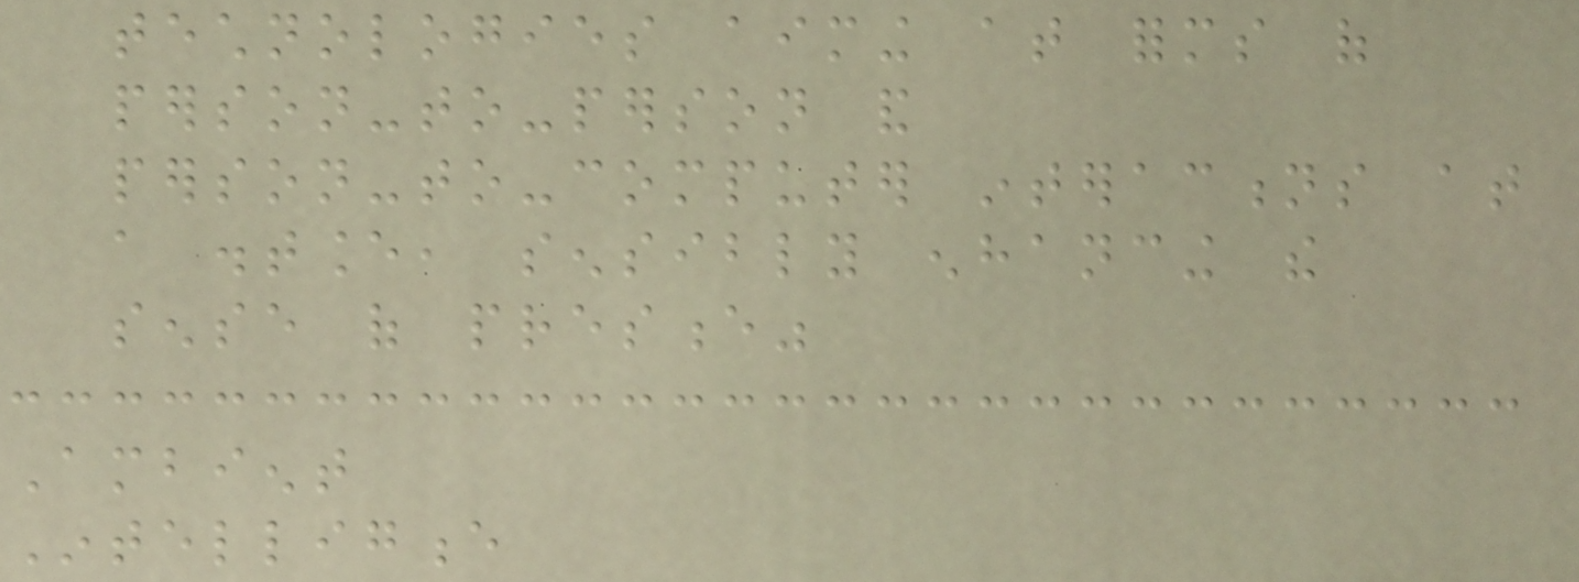technologies aiming at forms of
person-to-person and
person-to-computer interactions at
a distance, sensibly enhancing the
sense of presence"
Ambient
Intelligence
